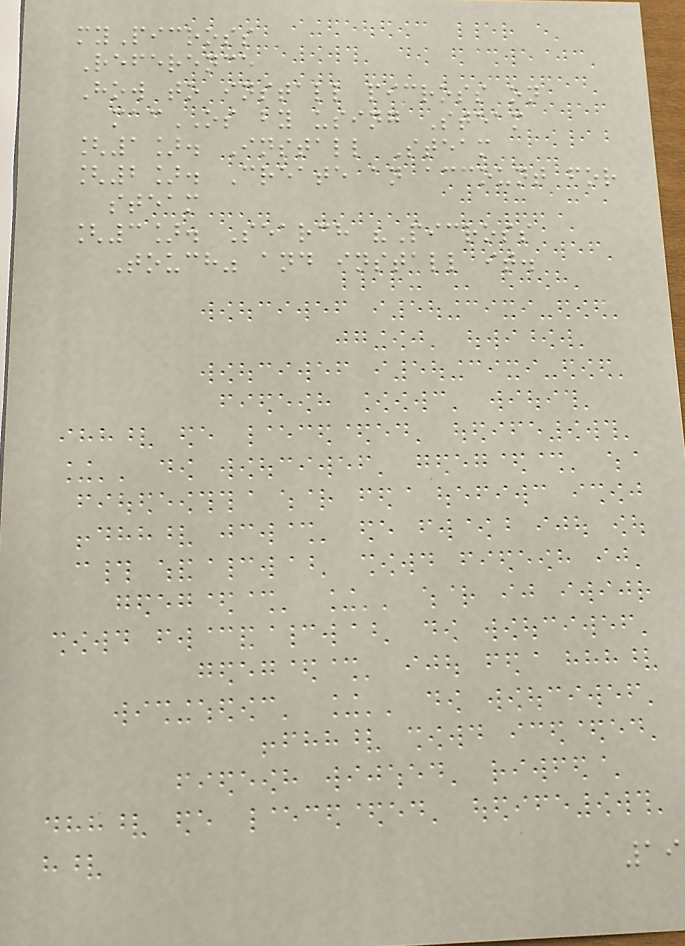myPicross
Reference
How to install picross on
macOS by using Steam
[1]. Install Steam
[2]. Create an account for
steam
[3]. Search "Picross
Touch" and install it.
19
